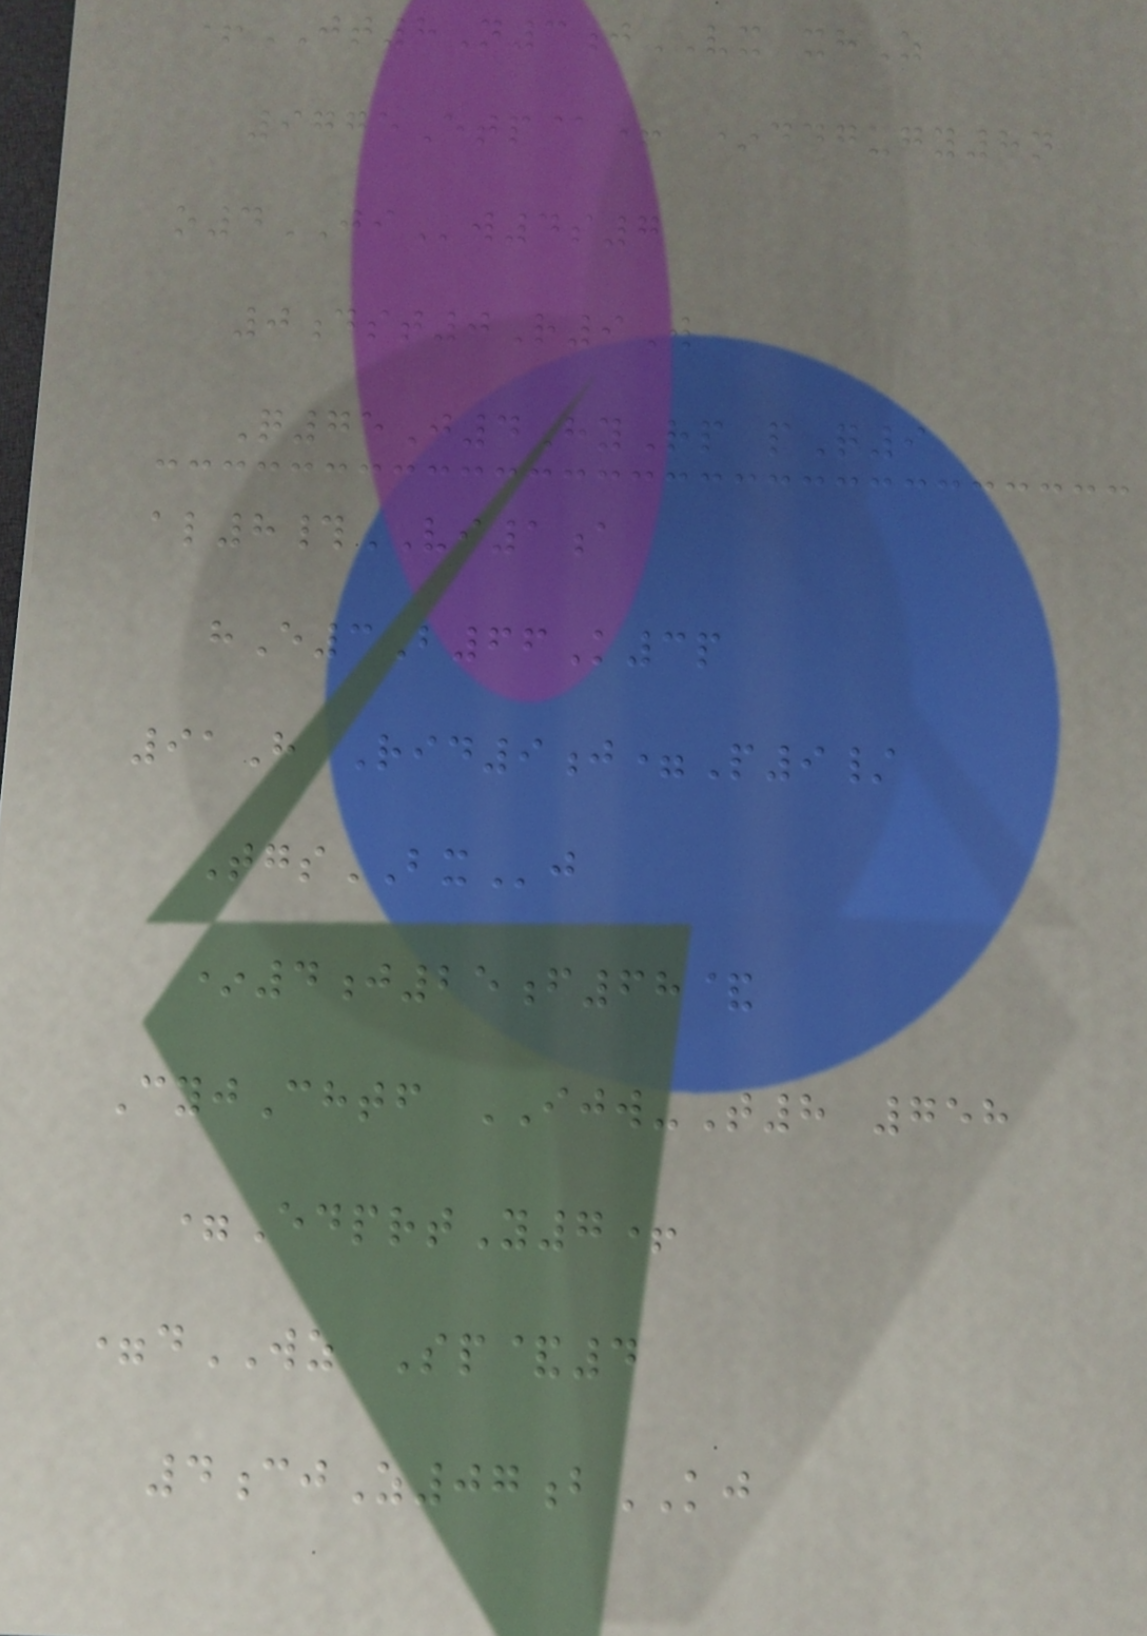+JT8N3jVX xhZ
9775Etp@+ *ddgugy8n
o4JIw4s7
0dst0R9W
Q75J4HyRp pQ9
al8#VI1a
hE3B66K3p
91H Rid9j=P9/
TgsBXj
*4j25f68&
CyjChtf IJW-T8 758
=EdprtY7+
=dWZ Sp&4
4cjZ07bKJ
